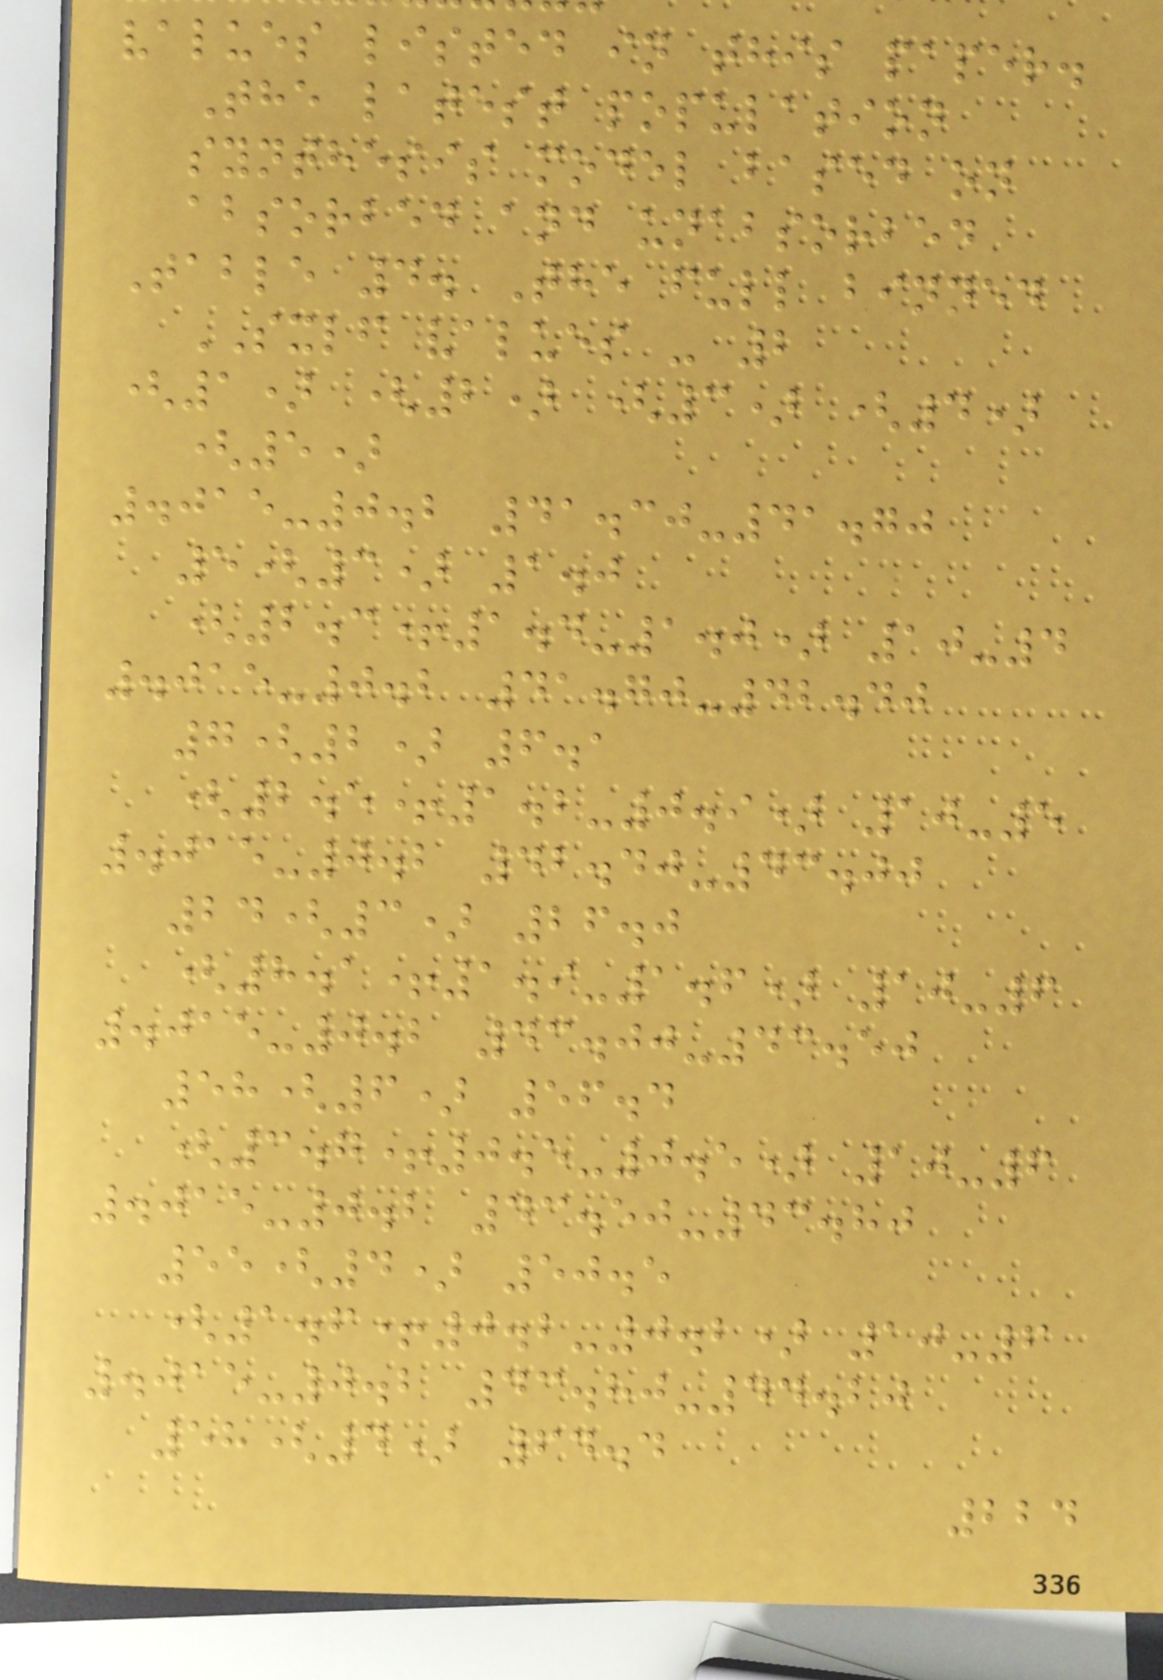values listed in this paper.
The latest population
synthesis model based on
absorbed and unabsorbed
Table 4. The full binned
SXLF values - 2
(1) (2) (3) (4)
(5)
.015-0.2 41.30-41.70
5(3) 1.0
(2.3+1.4-1.0) 10-4
.015-0.2 41.70-42.40
7(2) 6.1
(2.5+1.2-0.9) 10-5
.015-0.2 42.40-43.00
24(3) 26.0
(8.1+1.9-1.6) 10-6
.015-0.2 43.00-43.50
58(6) 56.4
(3.7+0.5-0.5) 10-6
.015-0.2 43.50-43.80
55(4) 50.5
(1.6+0.2-0.2) 10-6
.015-0.2 43.80-44.20
58(4) 64.4
224
